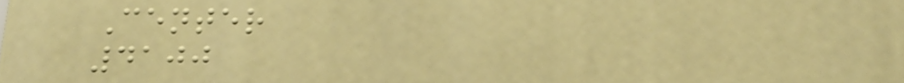Center
4100
